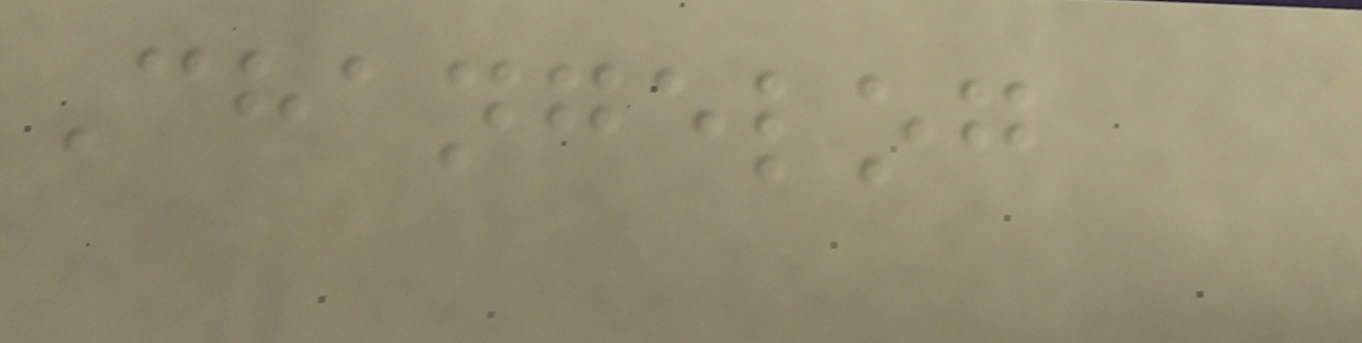Changelog
